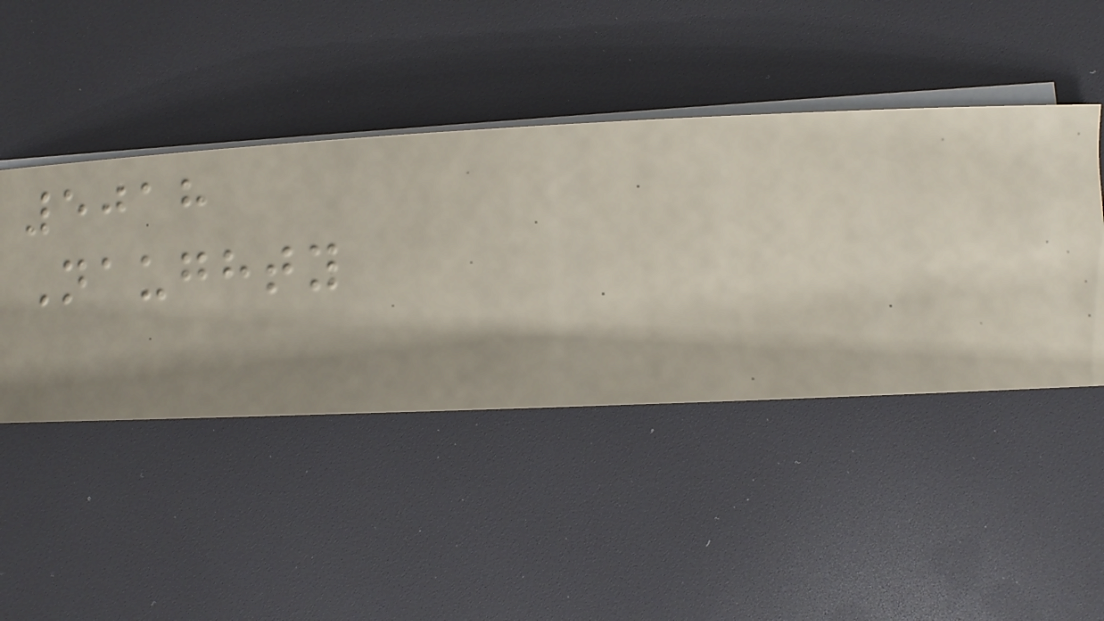5018
Naughty
